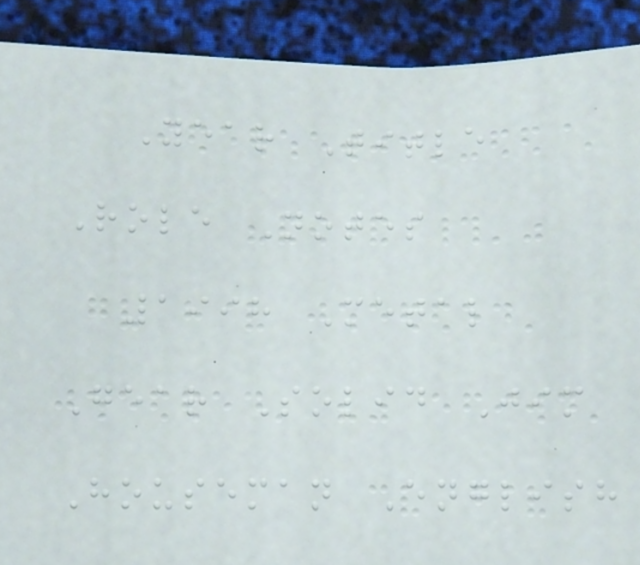Year Title
Role Notes
1998 Metal
Gear Solid Jim
Houseman English
